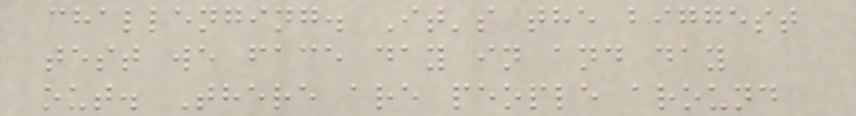challenging. It's the biggest
test we face day in and day
out. There are people around
